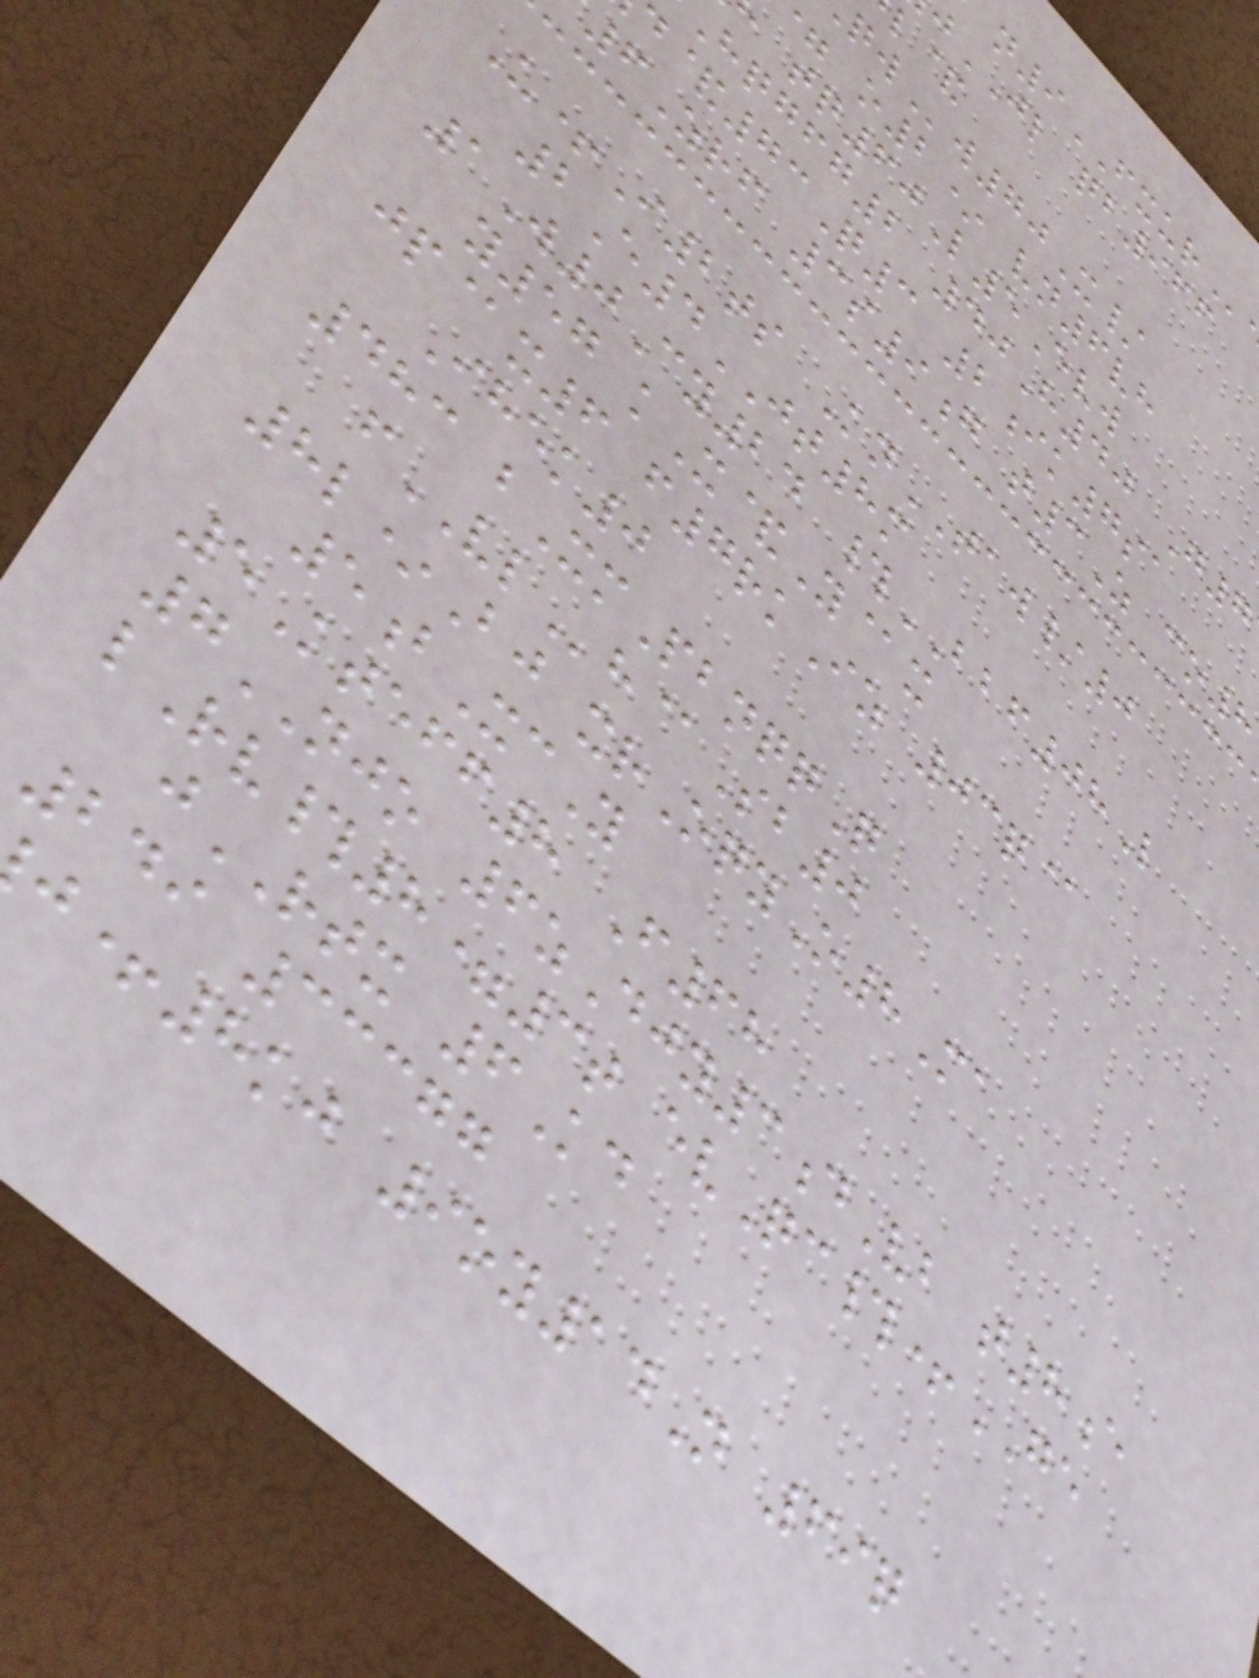n9FXUR
JL qb966
w70X/
o2* vn6vh
tq60L5Evw
hqgfg2 40H40 G7
&73Q3 2ik7sa
6Zrf 3s9g t3Z co8
U+I2ts KnTAW/0
2E4JT8m
1W0Cy24 #BBF08L
y57 kX&Y@x
jp@x6 f7rkIz 03q@
Ihek0
483 bXmPbnqqQ
fVLh@Sb0
8l*Bj xrOqyO8Ma
5bXcY
5Kteff8 F68
7NJO 6zDjy3dVb t8e
lRv#8=3t evQc#+GE
jRTX 6Kd
249 33377
+8kj 9oy14N 69q
